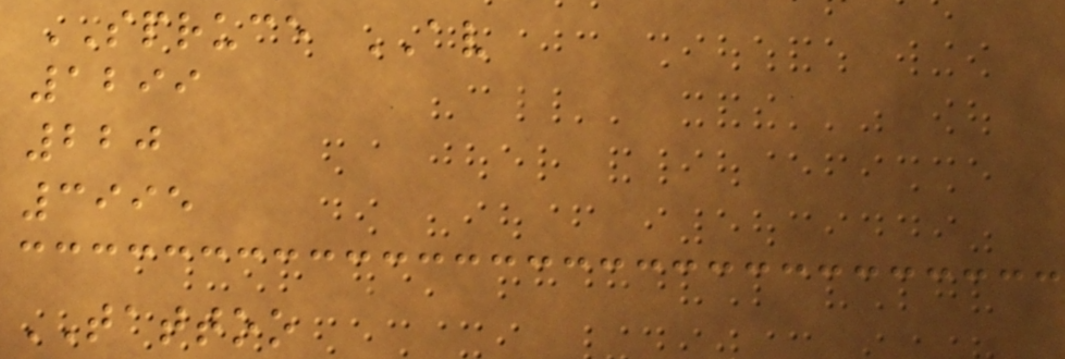SPRUCE AV
1299
220
3995
TATTOO
